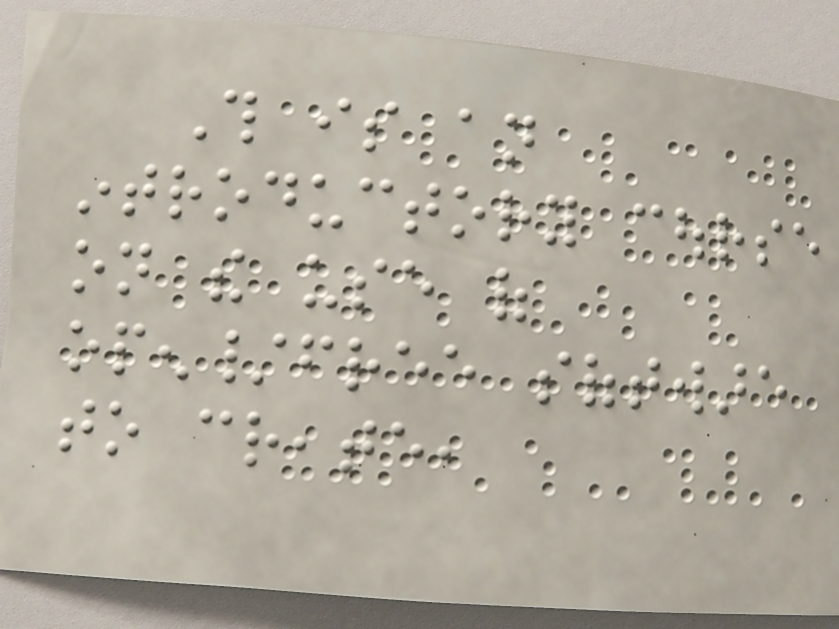This is an
introductory course
on the use of
open/free software
to create,
